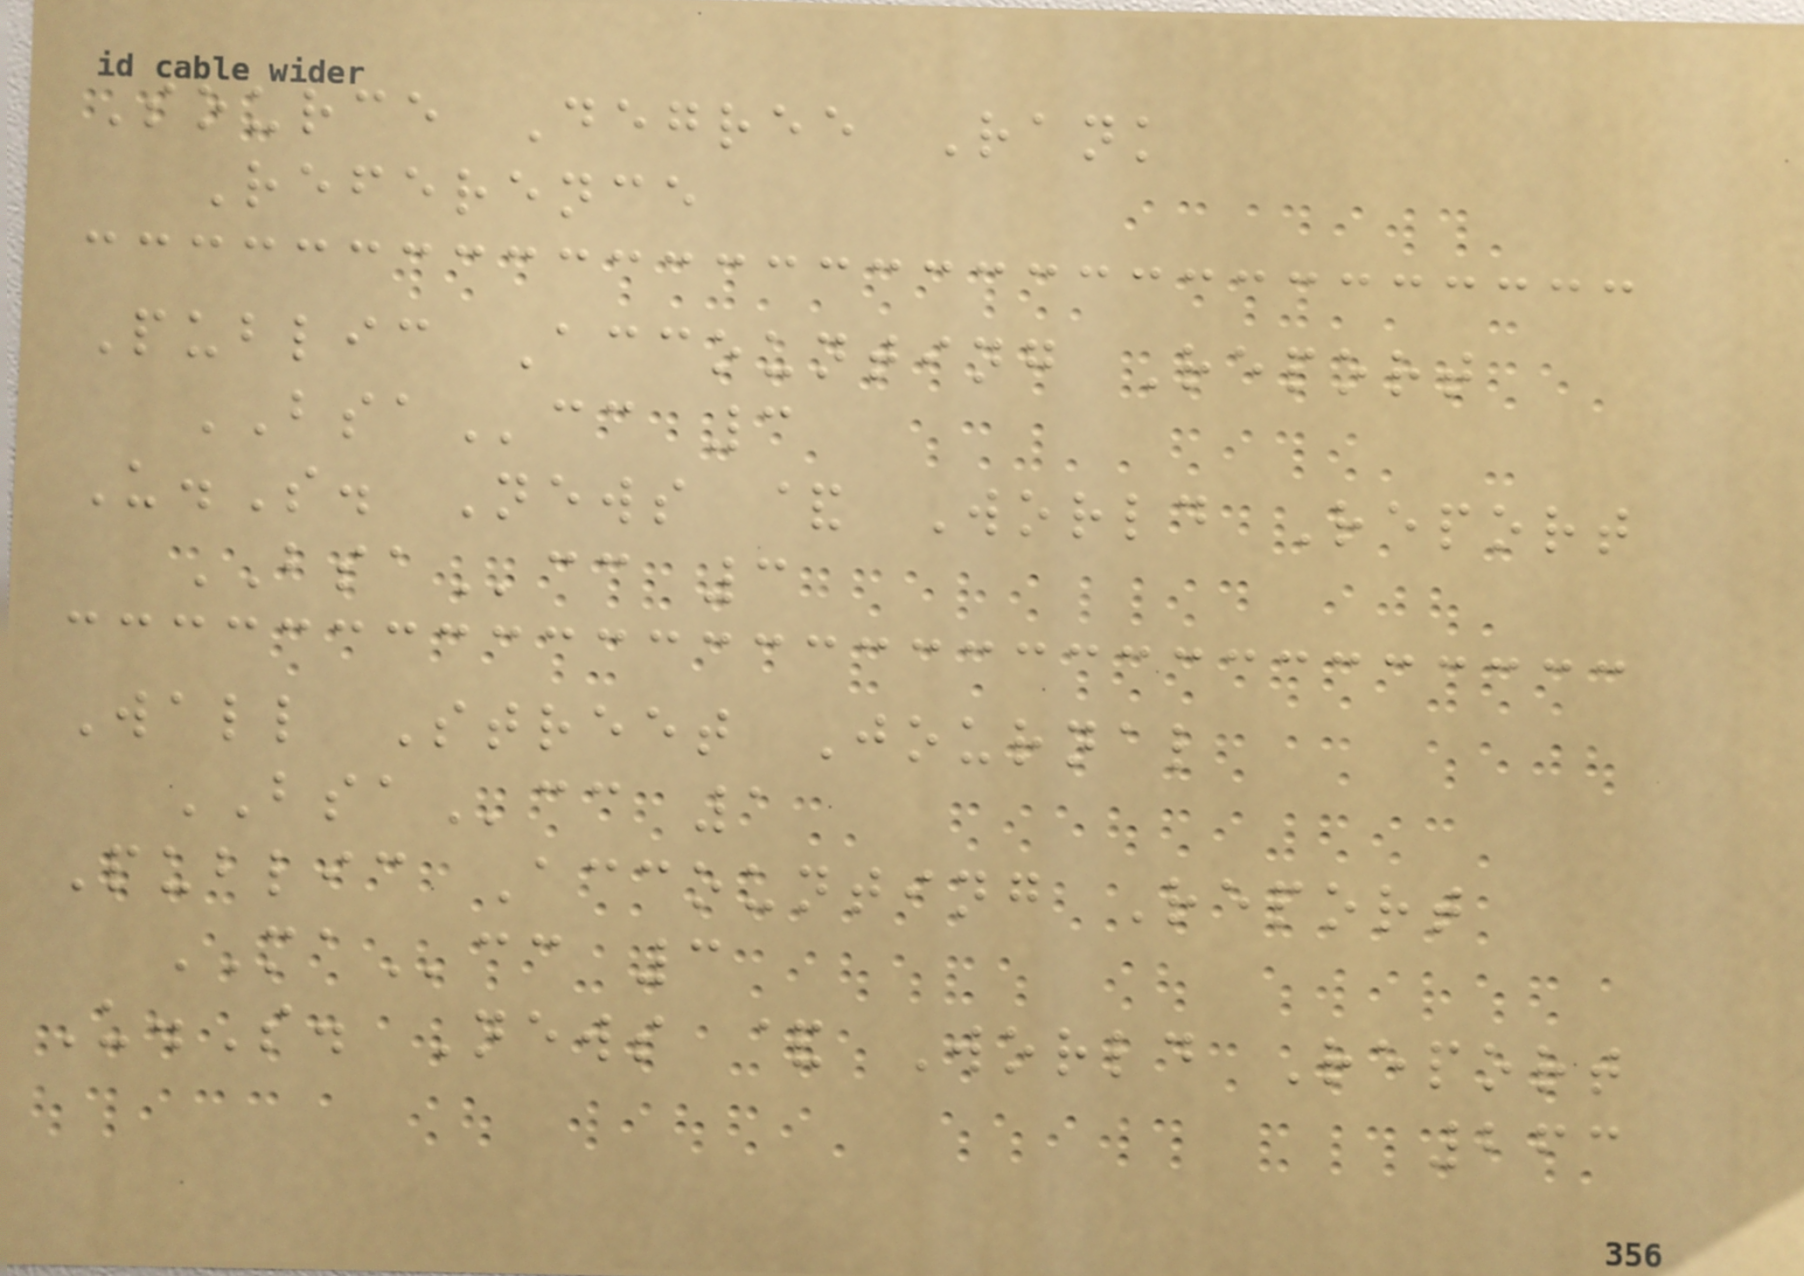Source Degree Rank
Reference
Public Accounting Report
BSAcc 3
U.S. News & World Report
BSAcc 3
Wall Street Journal
BSAcc 1
Public Accounting Report
MAcc 3
U.S. News & World Report
263
